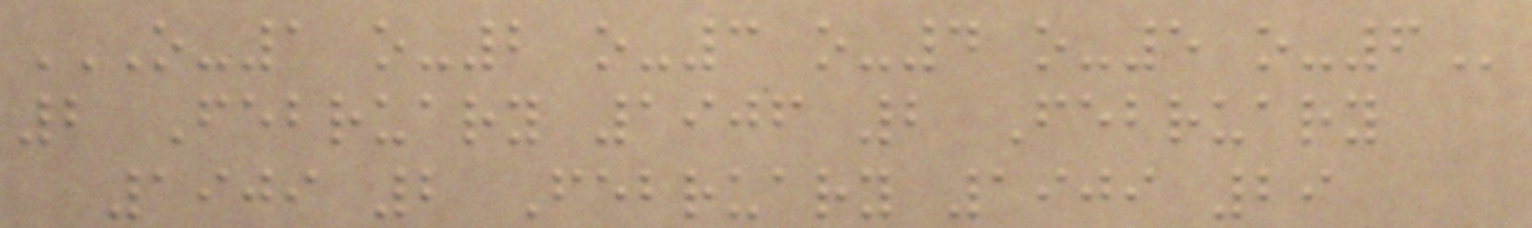O-1 O-2 O-3 O-4 O-5 O-6
2 February 1906 2 February
1909 2 February 1909 29
